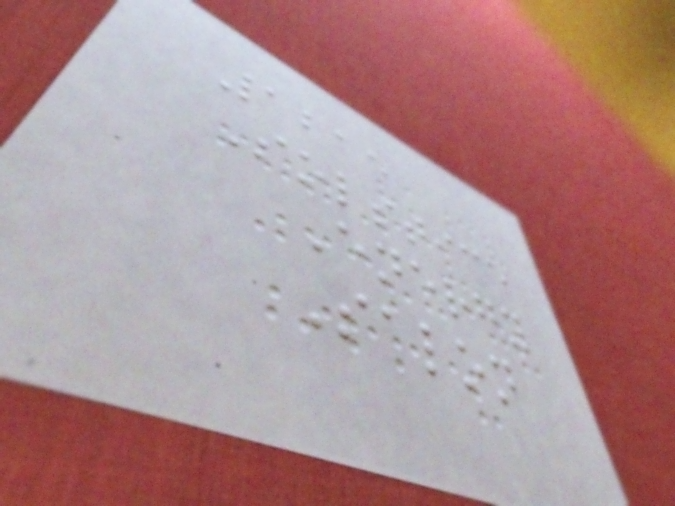1215
Solstice
Energy
Salon
